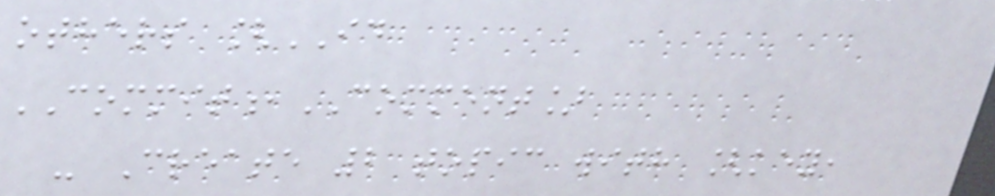others [ID
COMMIT,COMMENT]
- Create 2 topic with [key,
